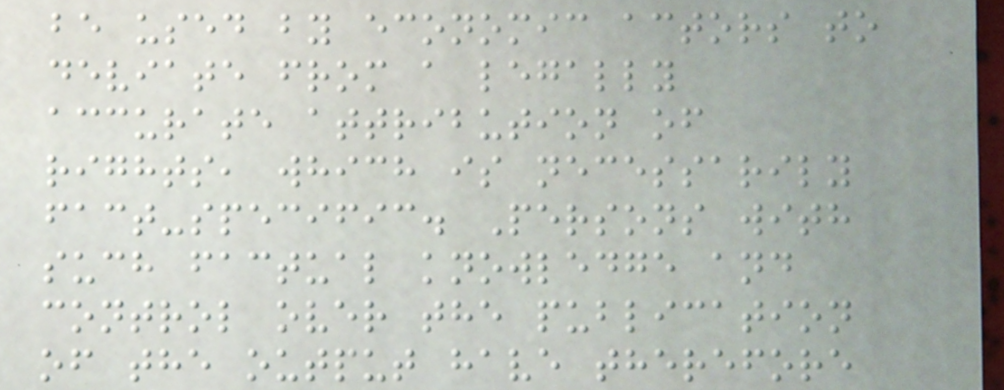be used by economic actors to
deviate from a legally
accurate attribution of
rights, which is necessarily
fact-specific. Persons with
such factual knowledge and
control over the publication
of the output have therefore
